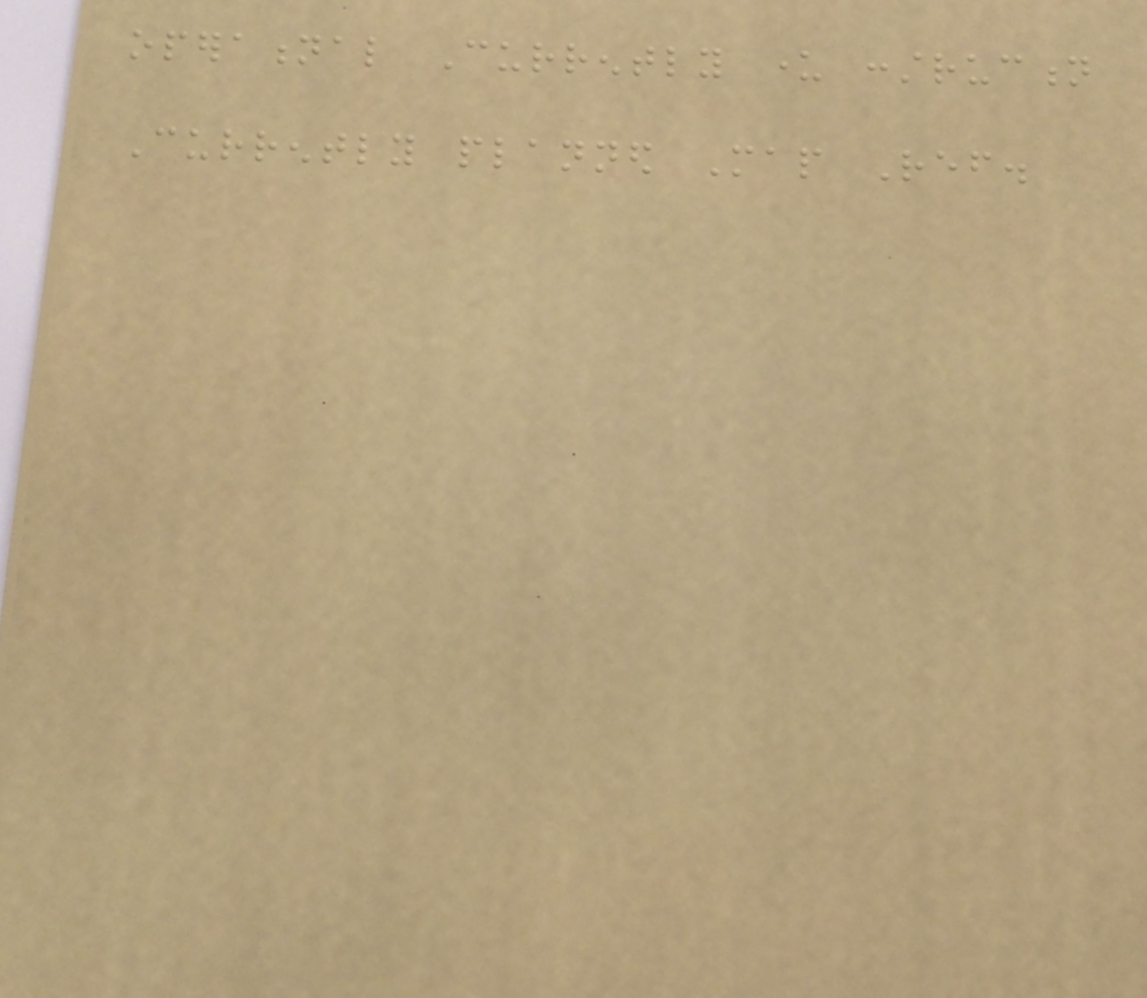operational Currently under construction
Currently planned Map Ref.
